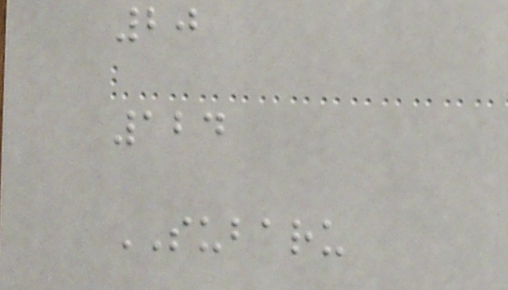20
124
SUBARU
